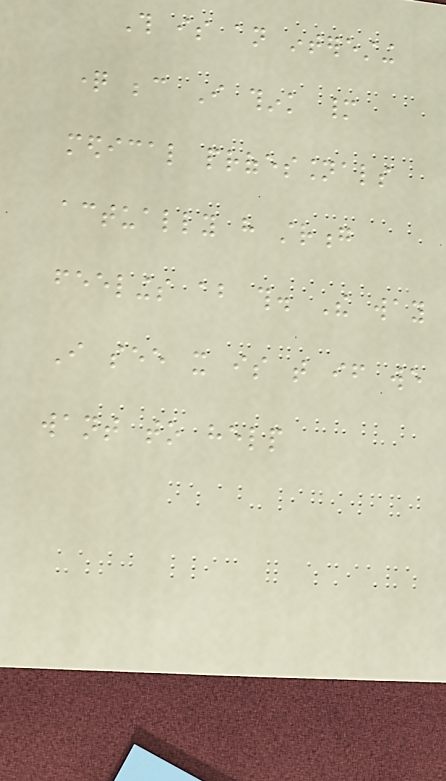This is an interesting
question because I think many
medical professionals
actually have strong
feelings about this. The way
I see it is that if we
want to help
